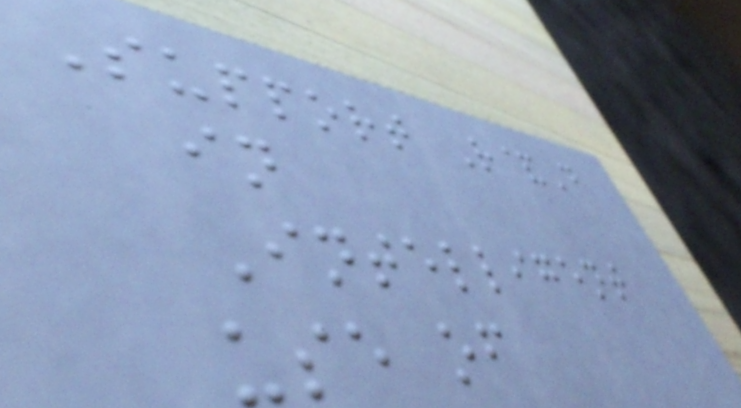Support R&D
in
Intelligent
use of
